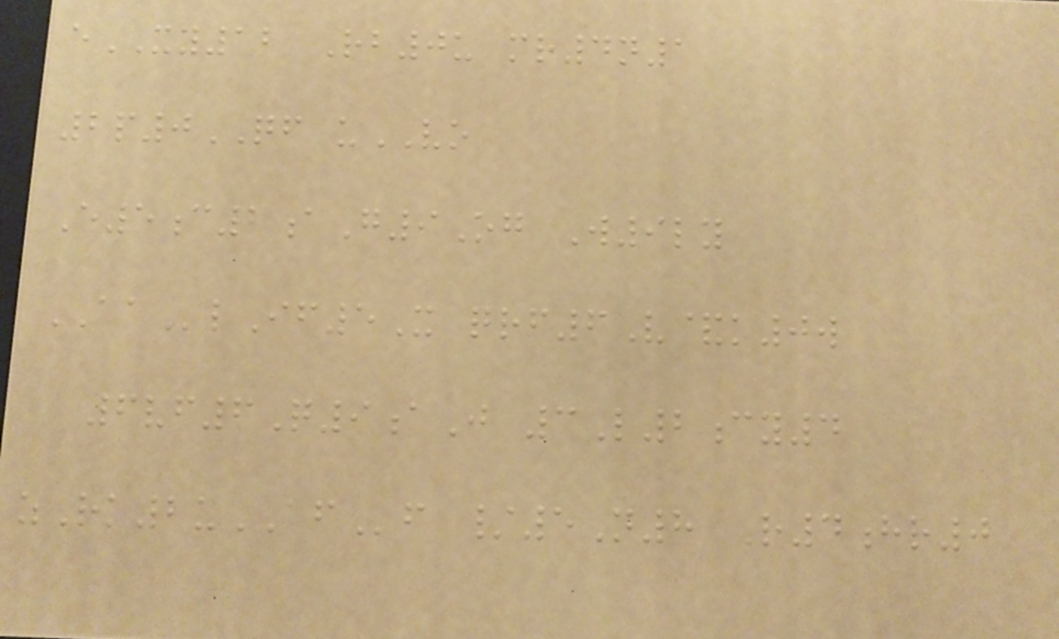eXY12 Rb0u mr4n1
2p0QF uVO
E5c2aG9Og W9ly
AAlIf5X qrf6V&k0w
6vf6Q9aJ 3L2cy4
zRk2uAFf /5N8 R4hr0
